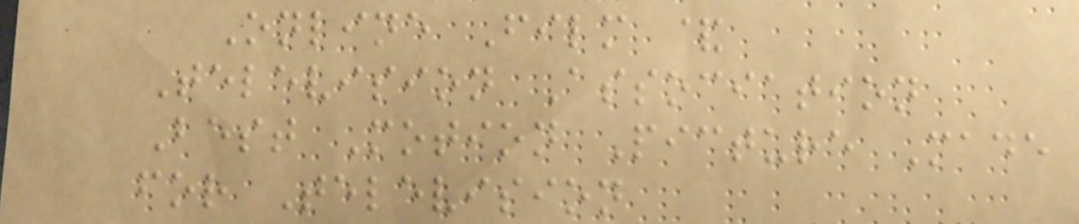Online Film &
Television Association
Best Motion Picture Made
for Television
